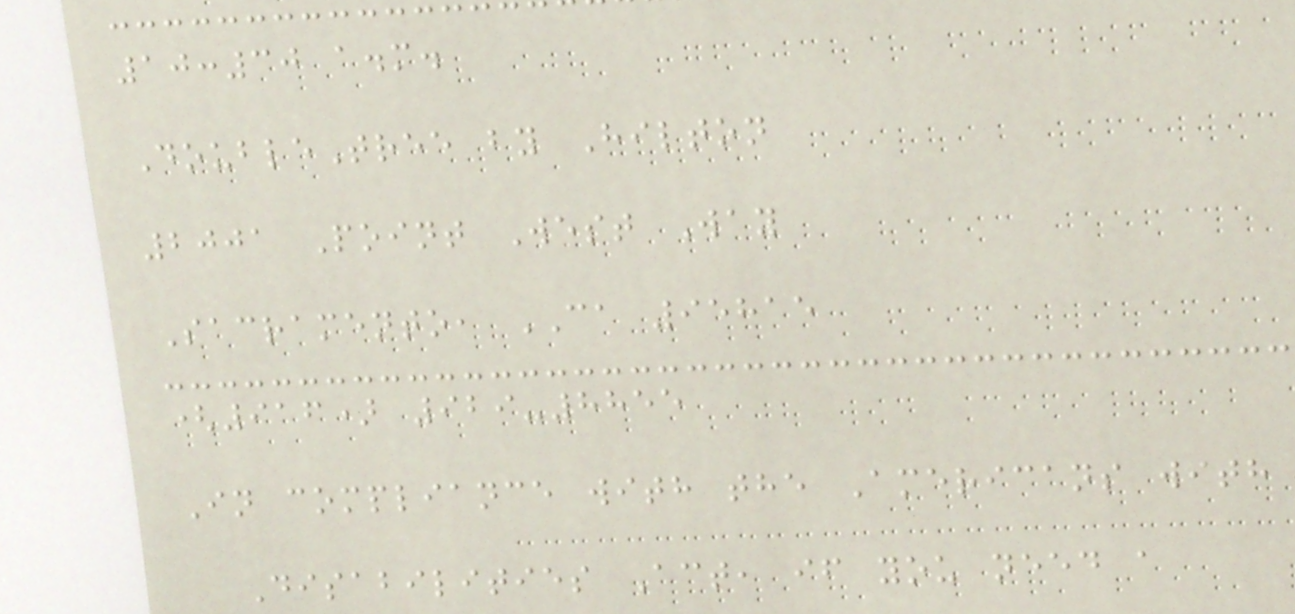10:30 a.m.
DoubleTree by Hilton
2001 Point West Way
Sacramento, CA 95815
(916) 929-8855
In compliance with the Americans with
Disabilities Act, if you need a
